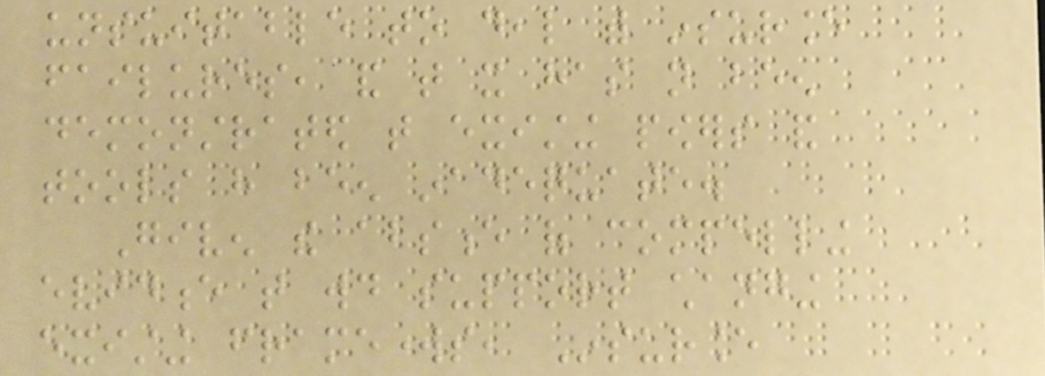unsuitable to deal with insurance
failures, and that it has not been
demonstrated that existing powers and
tools have been inadequate.
Given the absence of compelling
evidence that would support changing
existing frameworks, Insurance
